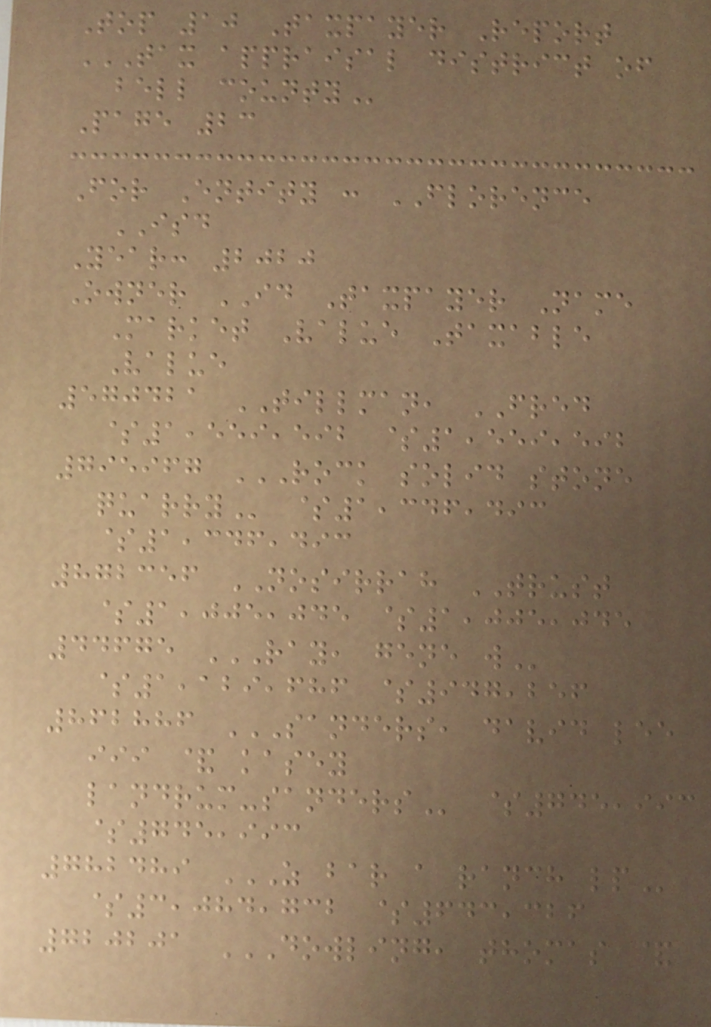Top 10 Taxpayer Report
TAX APPRAISAL DISTRICT OF
BELL COUNTY
Page 23
For Entity : FLORENCE
ISD
Year: 2020
Owner ID Taxpayer Name
Market Value Taxable
Value
570421 TILLMAN, FRED
$1,559,592 $1,559,592
795967 ROCK SOLID STONE
QUARRY $1,346,493
$1,346,493
872356 NOSIRRAH TRUST
$1,005,045 $1,005,045
44675 RAY, GENE W
$1,129,686 $947,256
862886 SANDERS, DAVID LEE
III & KASEY
LANDRUM-SANDERS $745,993
$745,993
782489 Z BAR A RANCH LP
$3,084,732 $643,326
720201 DOWLING, THOMAS &
